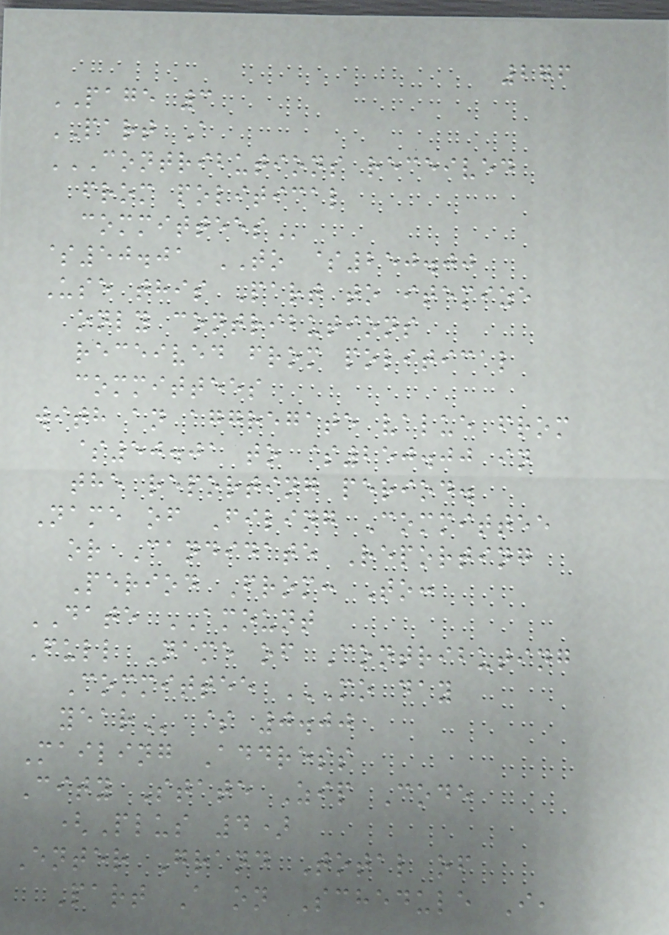276
PAGE 3
PART A
CONTRIBUTIONS RECEIVED
FROM POLITICAL
COMMITTEES
$50.01 TO $250.00
Use this Part to itemize
only contributions
received from political
committees
with an aggregate value from
$50.01 to $250.00 in
the reporting period.
Name of Filing Committee
or Candidate Reporting
Period From: To:
DATE AMOUNT
Full Name of Contributing
Committee MO DAY
YEAR $ 0.00
Mailing Address
City State Zip Code
(Plus 4)
Enter Grand Total of
Part A on Schedule I,
